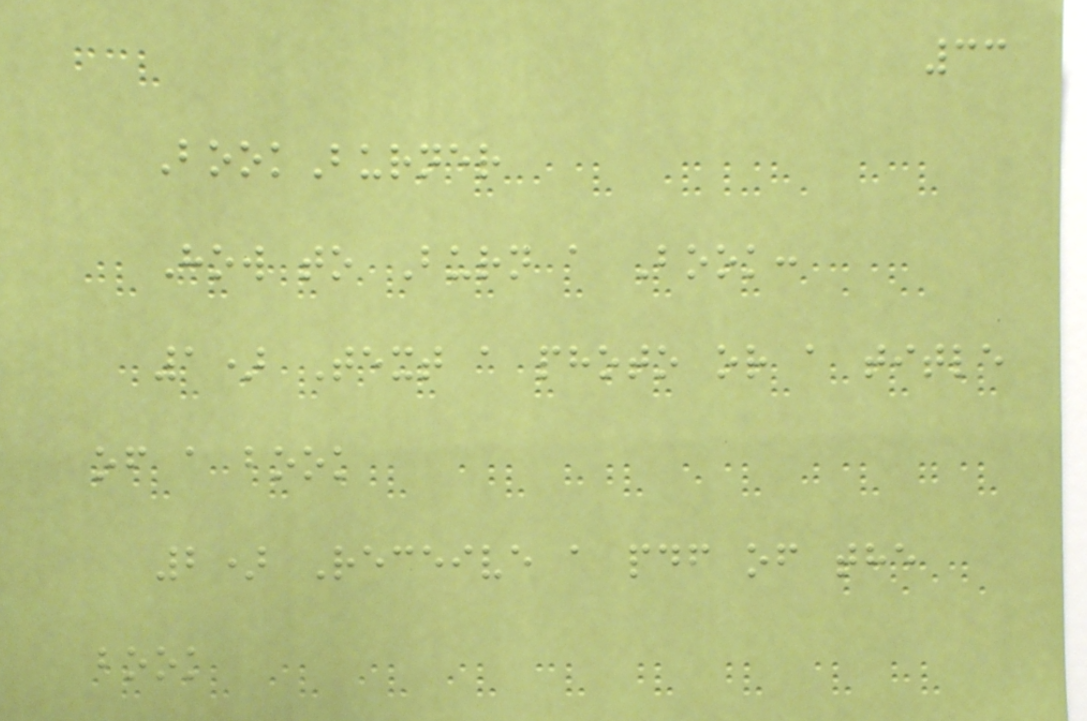33
BookBurner
How to Burn a Book:
1) Text a photo or a title
of a book
2) Receive a pdf of the
book
